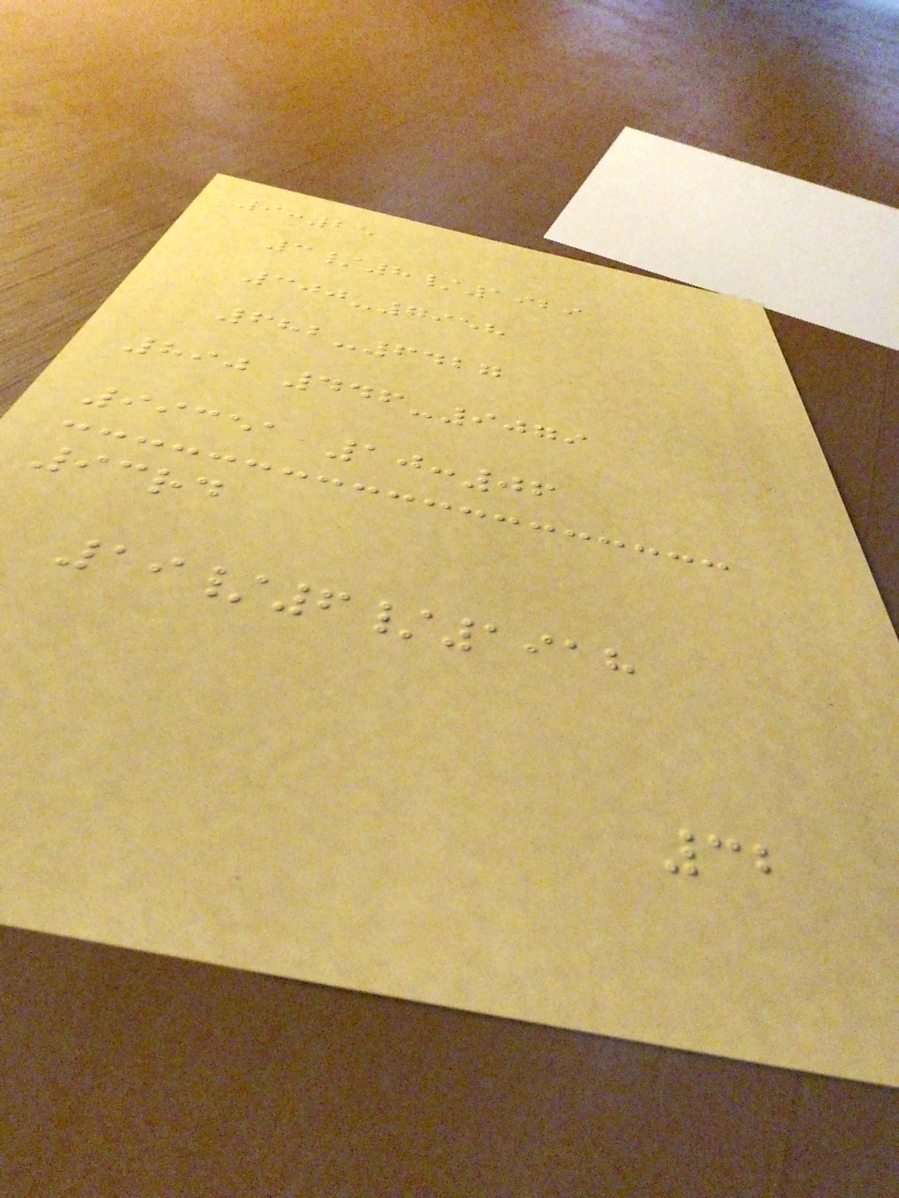9:25
3/8/1929
300-7958
682-6427
890 446-9079
99351 10:06
93rd
19/6/1918
32
